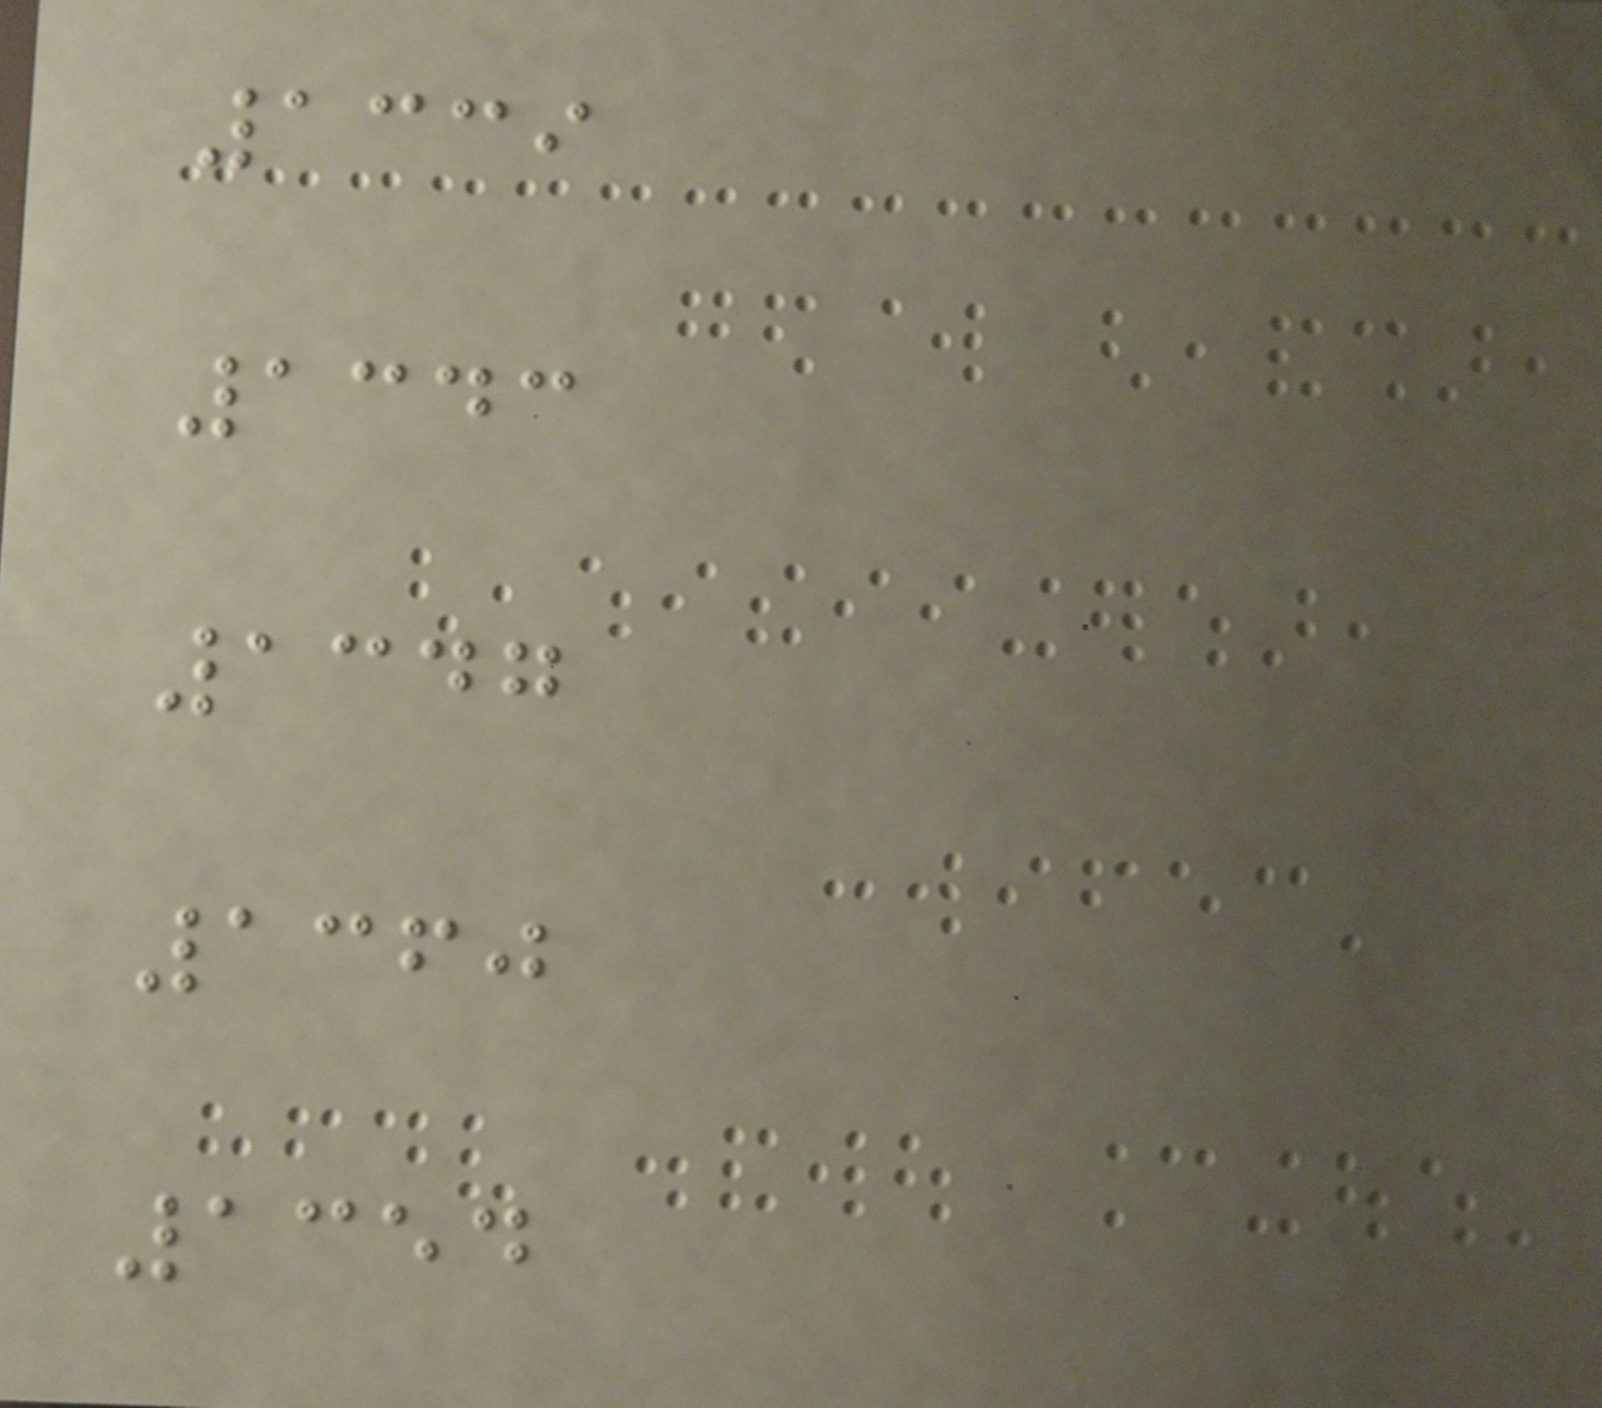1339
1343
1347
1360
1354
